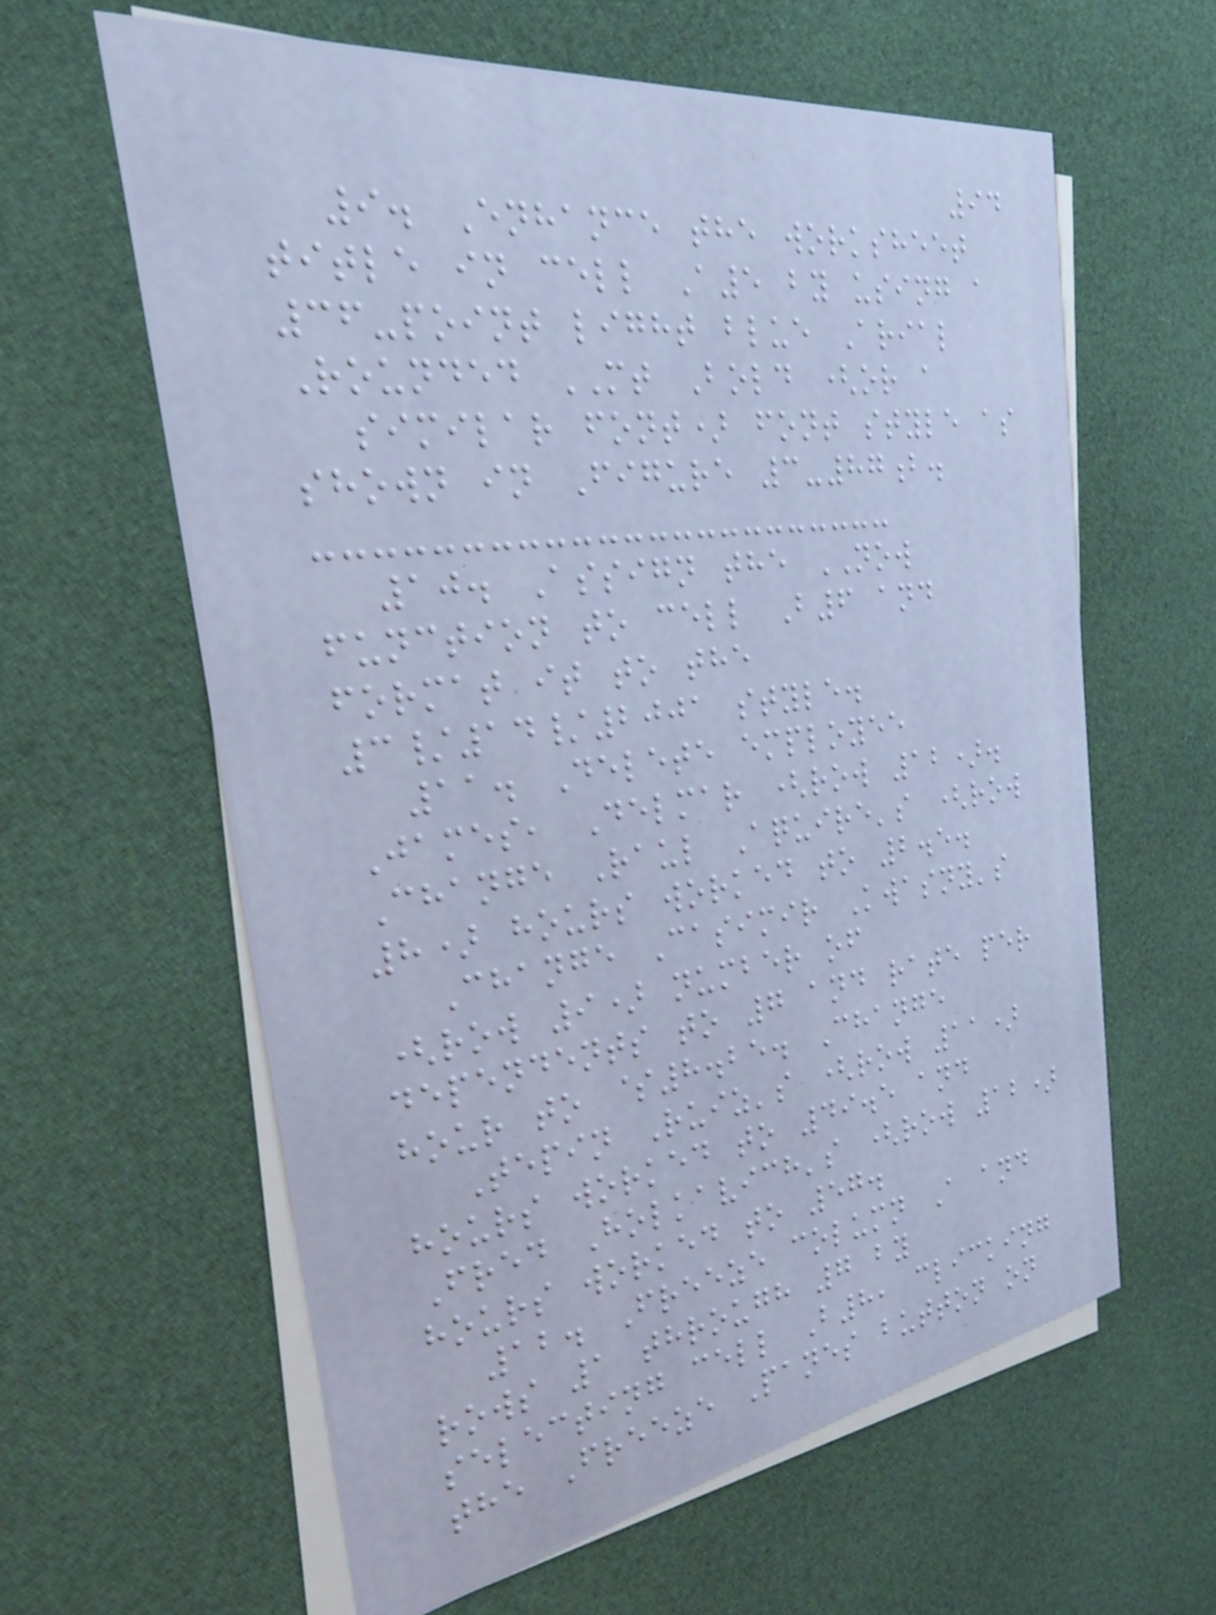94
9. Enhance the worksheet
title in cell A5 by using a
36-point light blue Arial
Rounded MT Bold (or a
similar font) font style as
shown in Figure 3-87b.
10. Assign the NOW
function to cell B6 and
format it to the
3/14/2001 style.
11. Delete employee
James, Delmar (row 12).
Change Raul Aquire's (row
8) hours worked to 2.5.
Change Casimir Kwasny's
(row 9) number of
dependents to 7 and rate per
hour to $8.25. Change
Tepin Ruiz's (row 11)
hours worked to 49.5 and
Fred Holkavich's (row 12)
hours worked to 57.
12. Freeze column A and
rows 1 through 7 by
selecting cell B8, clicking
the Freeze Panes button on
